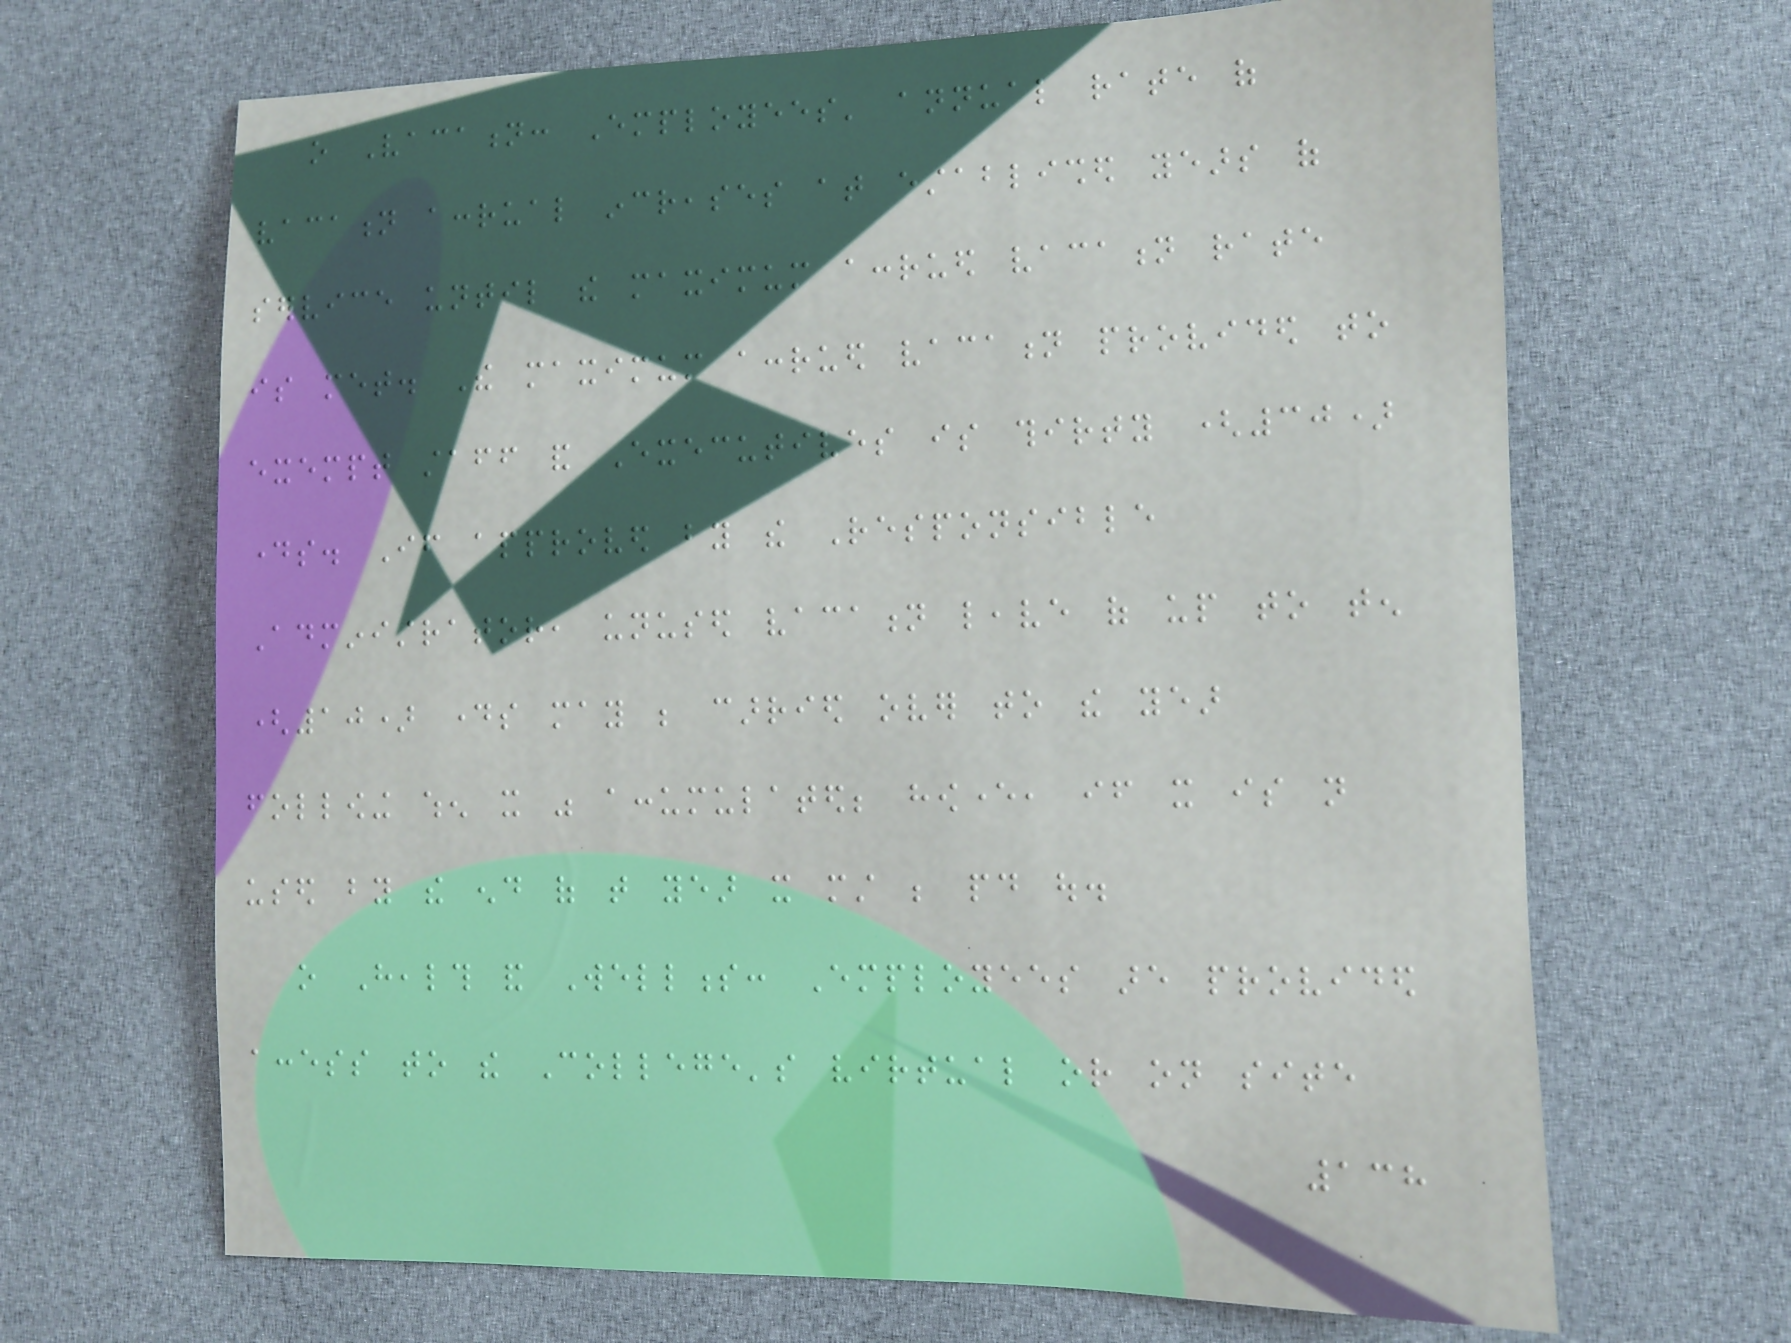o Vacation: Employees' annual rate of
vacation accrual increases at established years of
service until the maximum accrued vacation rate
is met. The maximum accrued vacation provided to
exempt staff and Executives is thirty (30)
days. If approved by the Responsible
Administrator, unused vacation leave of up to ten
(10) days may be carried over to the year
following when it was accumulated; however, if it is not
used by the end of that year it must be paid out.
o Health and Wellness: Employees are provided
access to the College's virtual or on site
138
